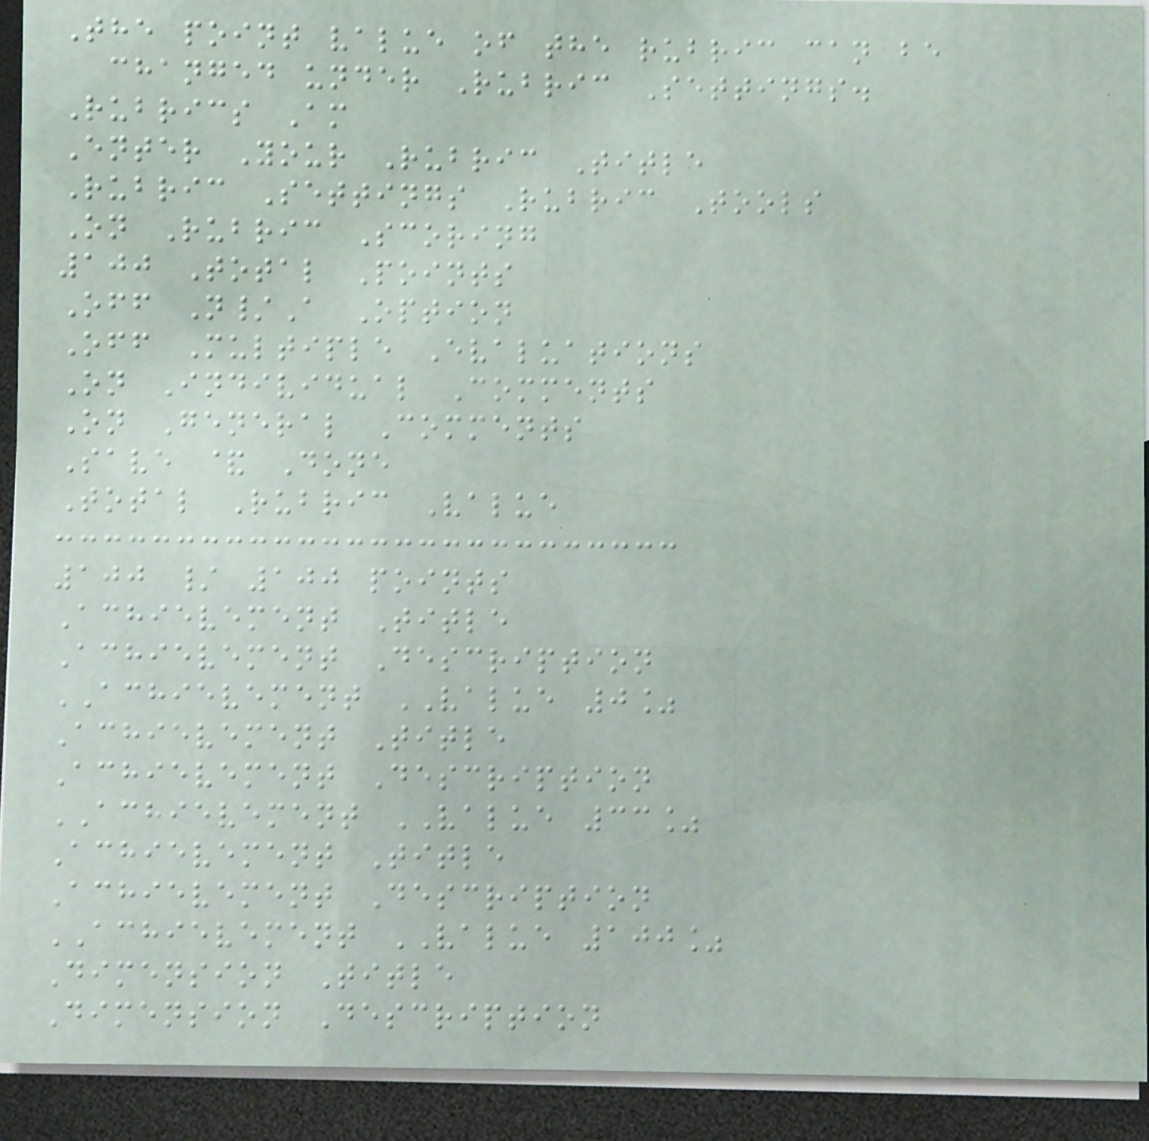The point value of the rubric can be
changed under Rubric Settings.
Rubrics Am
Enter Your Rubric Title
Rubric Settings Rubric Tools
On Rubric Scoring
100 Total Points
Off N/A Option
Off Multiple Evaluations
On Individual Comments
On General Comments
Save & Done
Total Rubric Value
100 / 100 points
Achievement Title
Achievement Description
ACHIEVEMENT VALUE 0%
Achievement Title
Achievement Description
ACHIEVEMENT VALUE 33%
Achievement Title
Achievement Description
ACHIEVEMENT VALUE 100%
Dimension Title
Dimension Description
